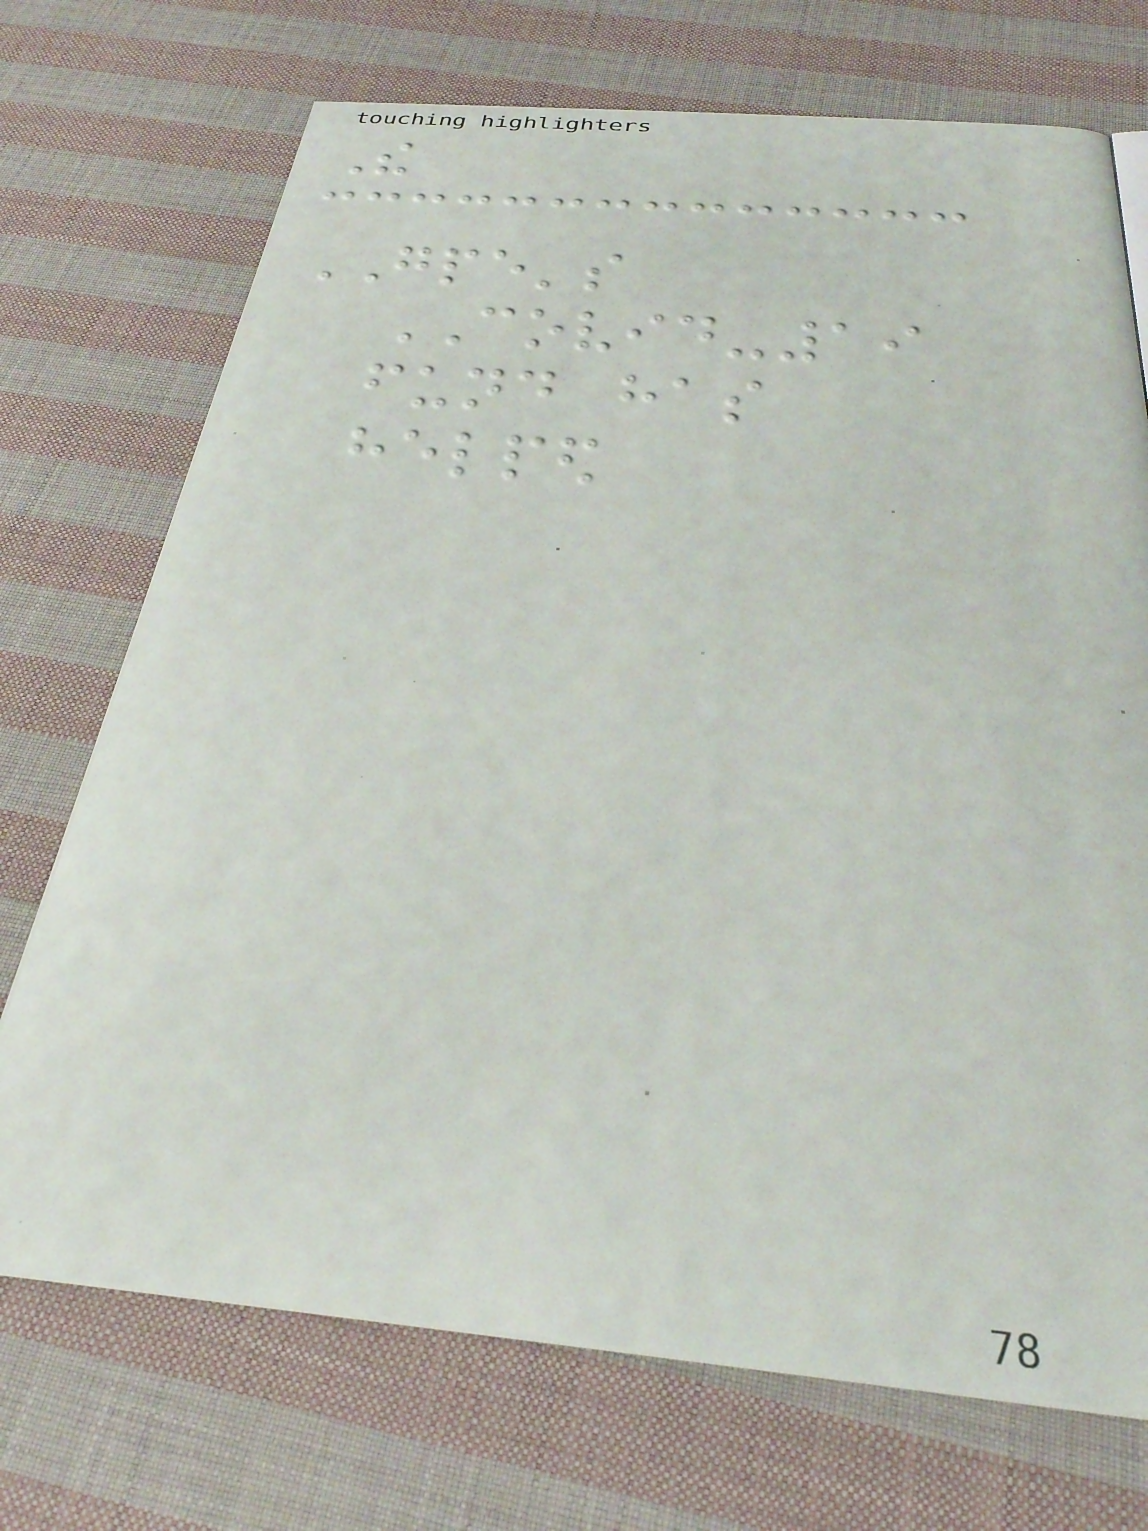The
GPE's
COVID-19
fund has
helped
